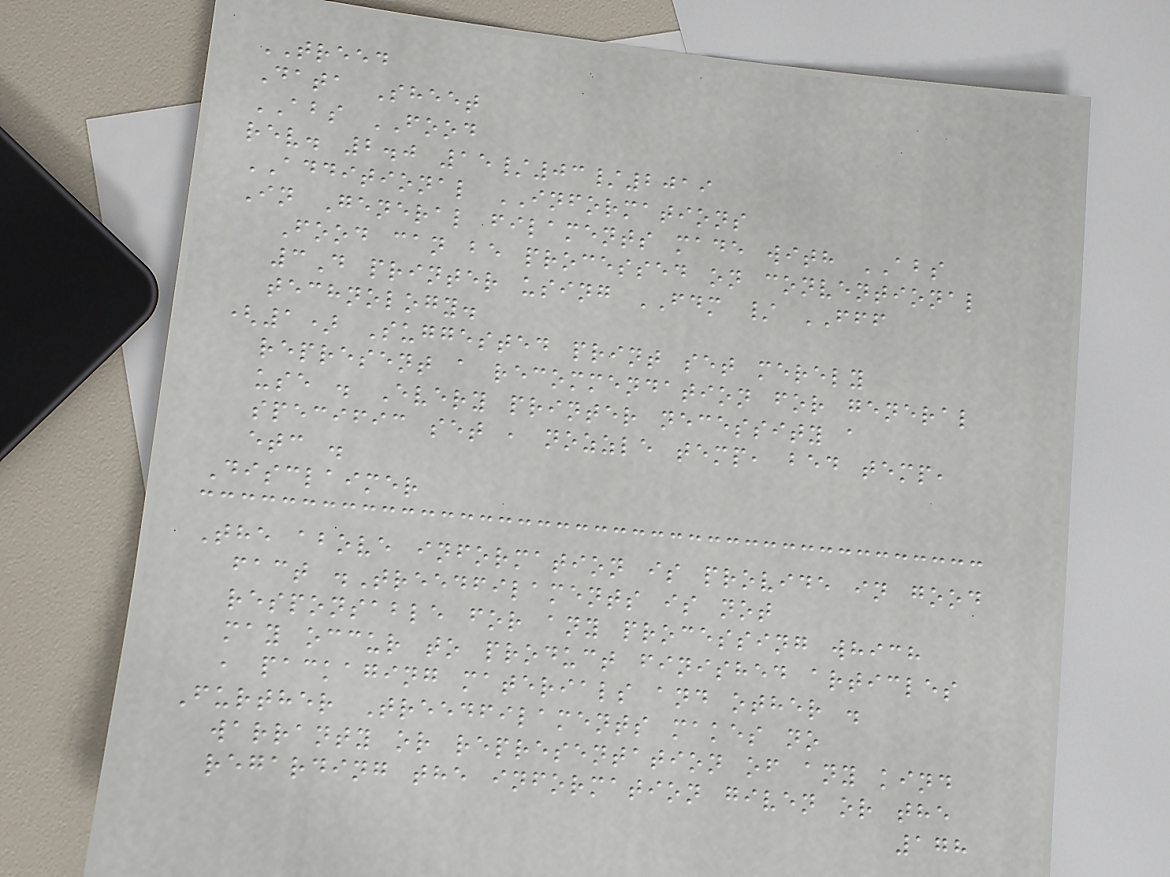TREED
Data Sheet
ABS FOOD
rev. 2.0 15/03/2019
ADDITIONAL INFORMATIONS
In General filaments made with ABS
Food can be processed on conventional
3D printer using FDM / FFF
technology.
(1) Suggested print set merely
represent a recommendation for general
use . Every printer necessity a
specific set , nozzle temp, bed temp,
etc .
Disclaimer
The above information is provide in good
fact .Treedfilaments is not
responsable for any processing which
may occur to product finished articles
, packaging materials and other .
Further Treedfilaments makes no
warranty or representation of any kind
regarding the information given or the
178
